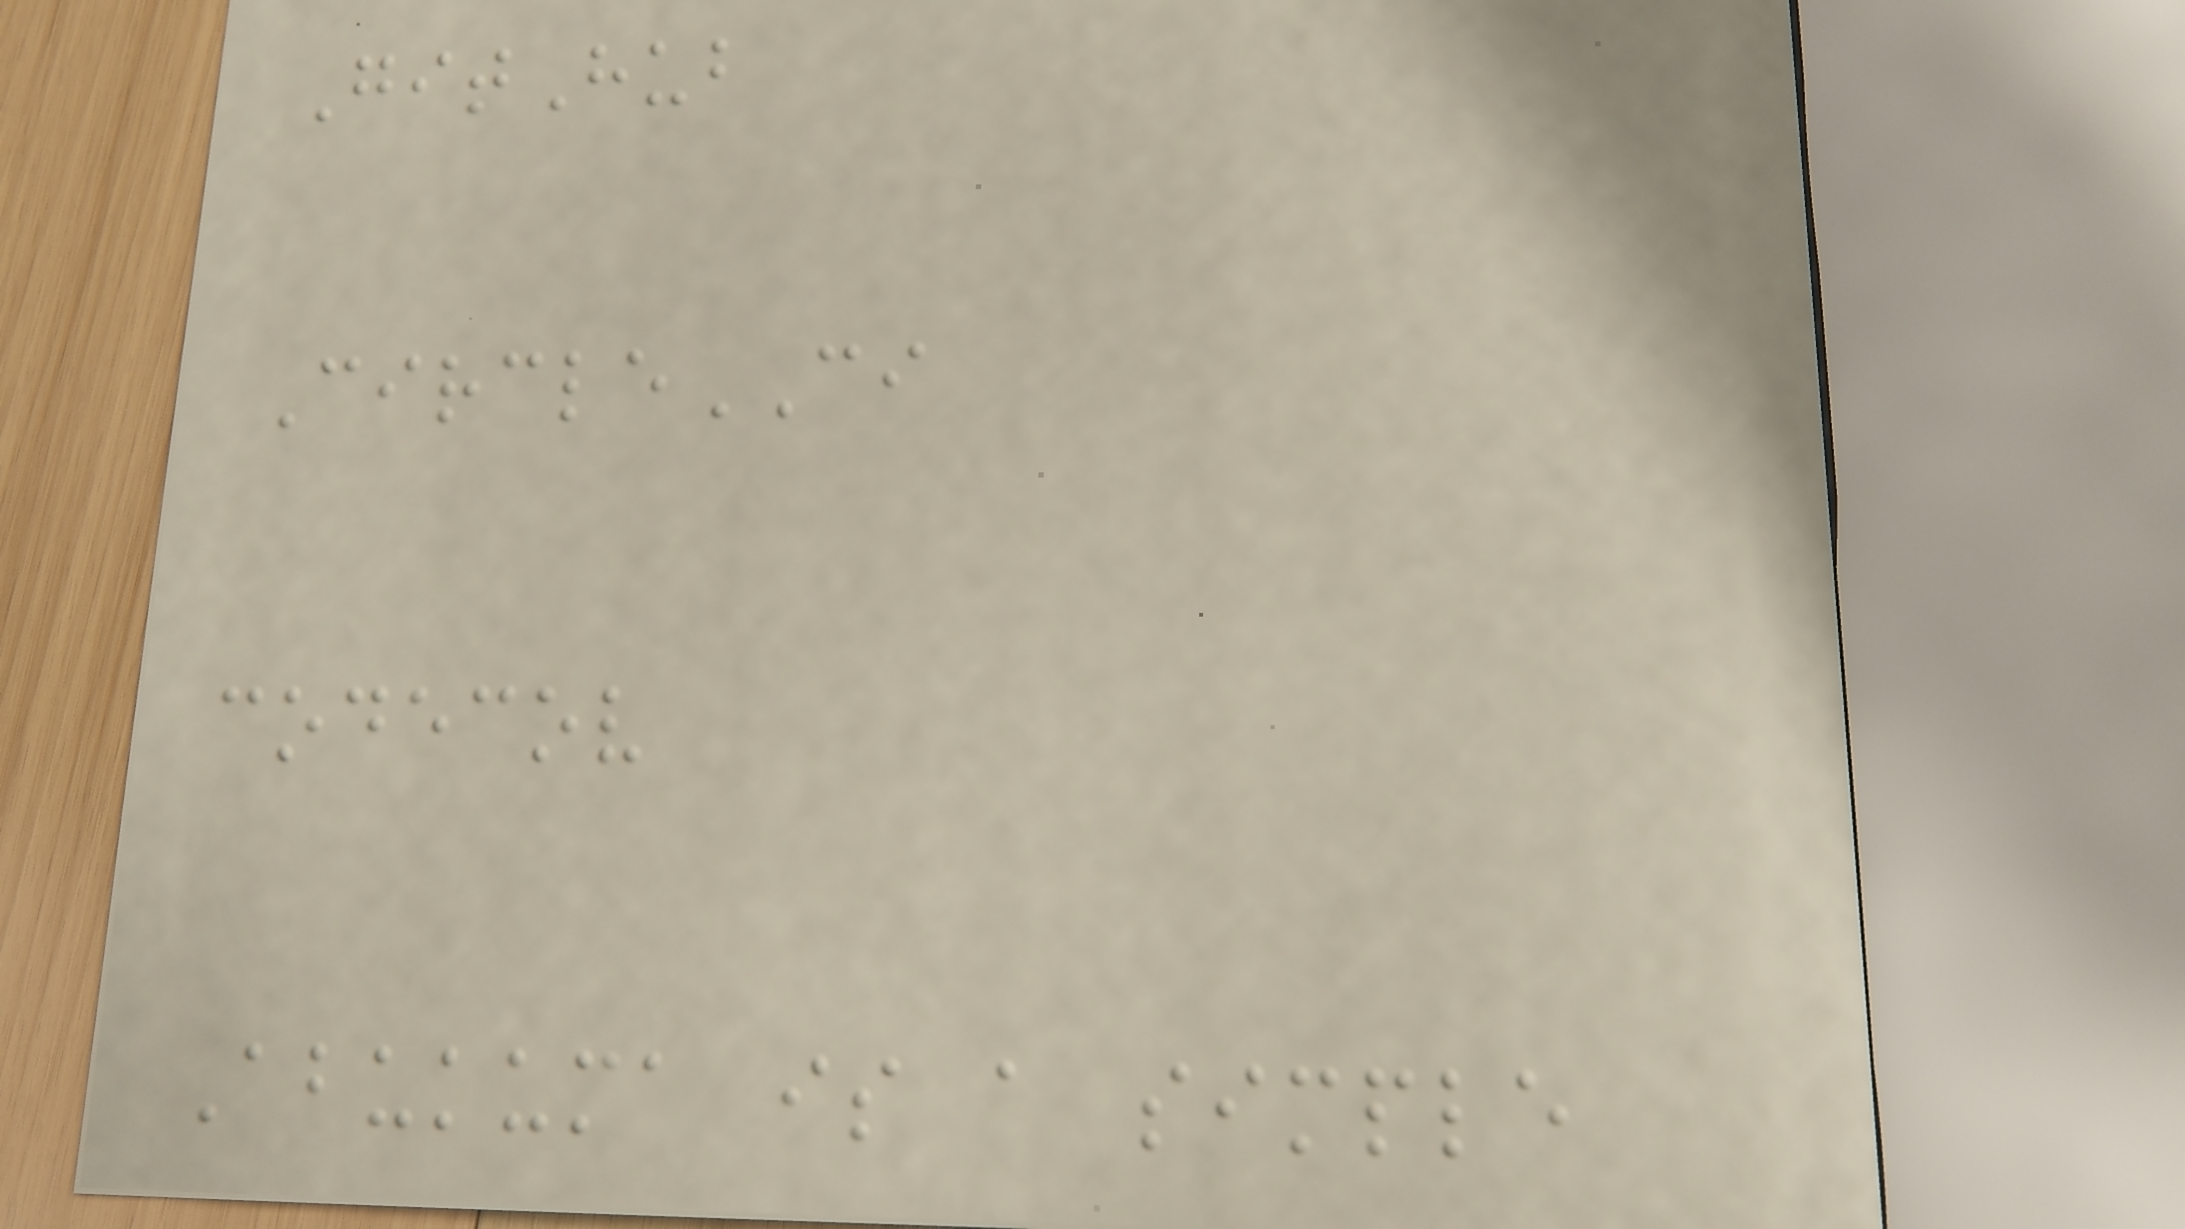GitHub
CircleCI
codecov
Abukuma is a simple
